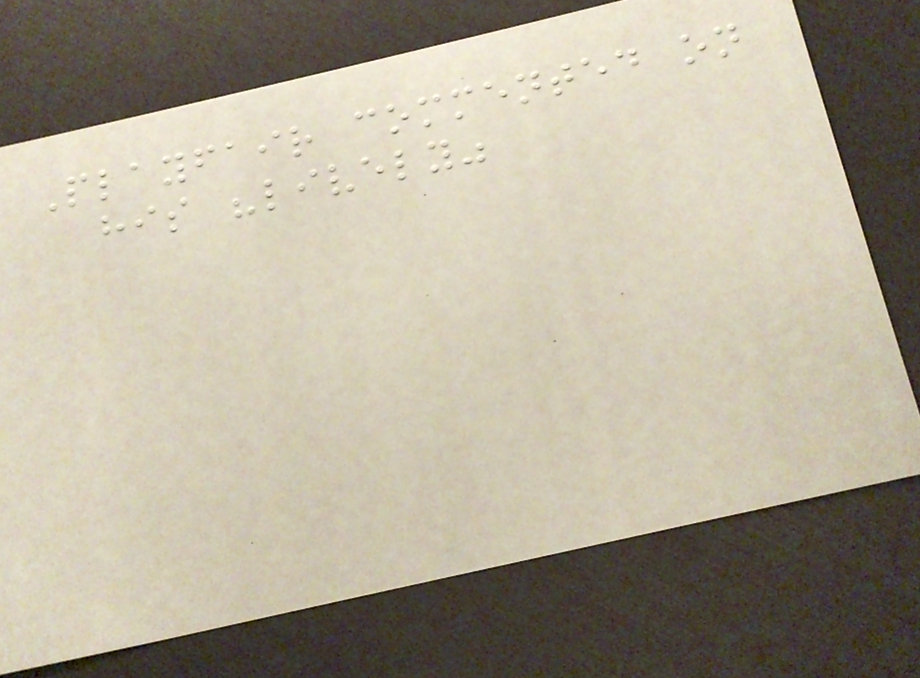Playfair commented on
his "lively"
